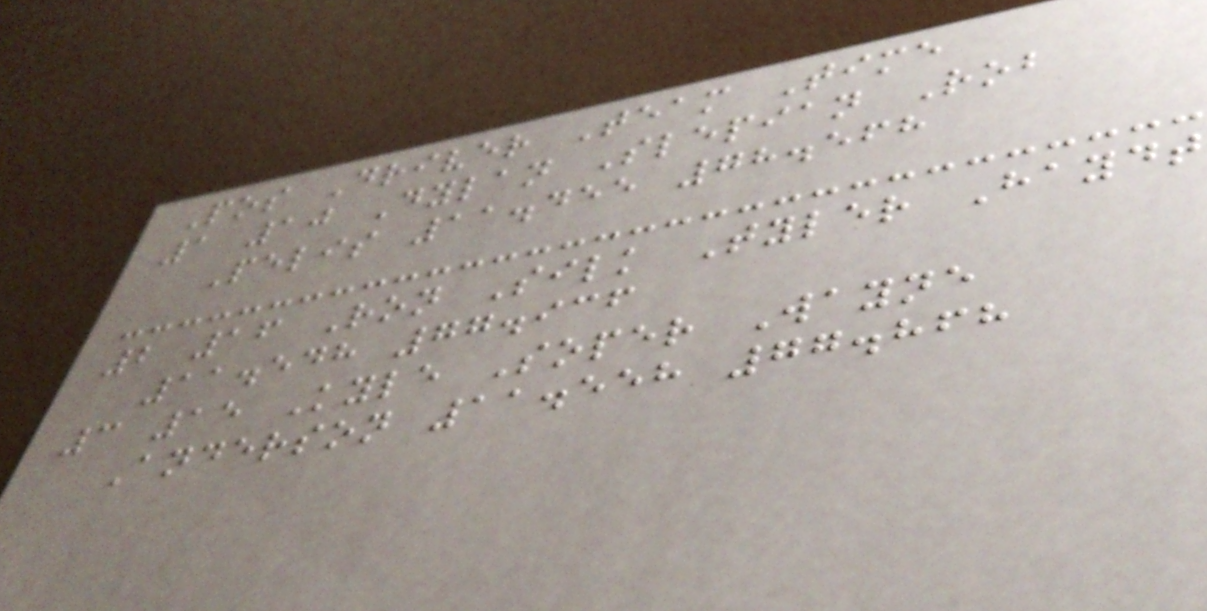Pos Driver Team Time
1 10 Dylan Slepian Rob
Pelis 11.455 78.568
2 16 Ron Silk Tyler Haydt
11.548 77.936
3 15 Kyle Soper Wayne
Anderson 11.558 77.868
